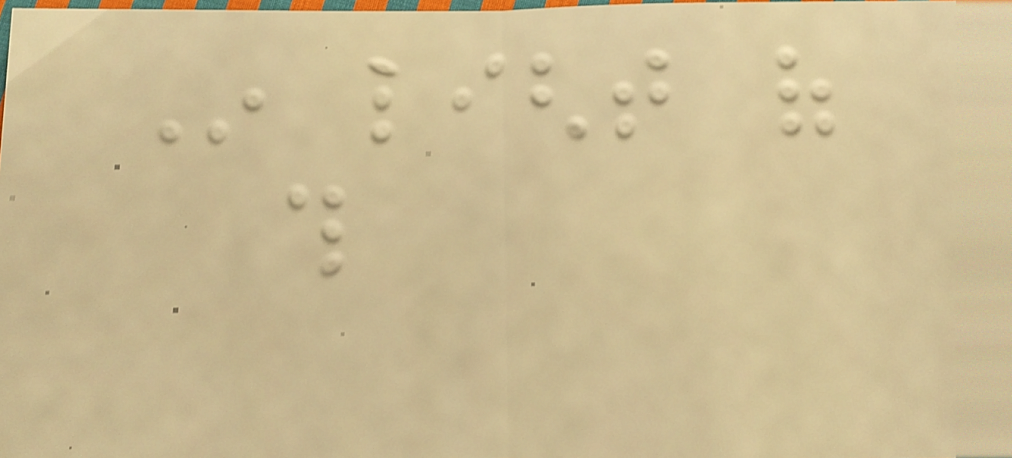In light of
this
